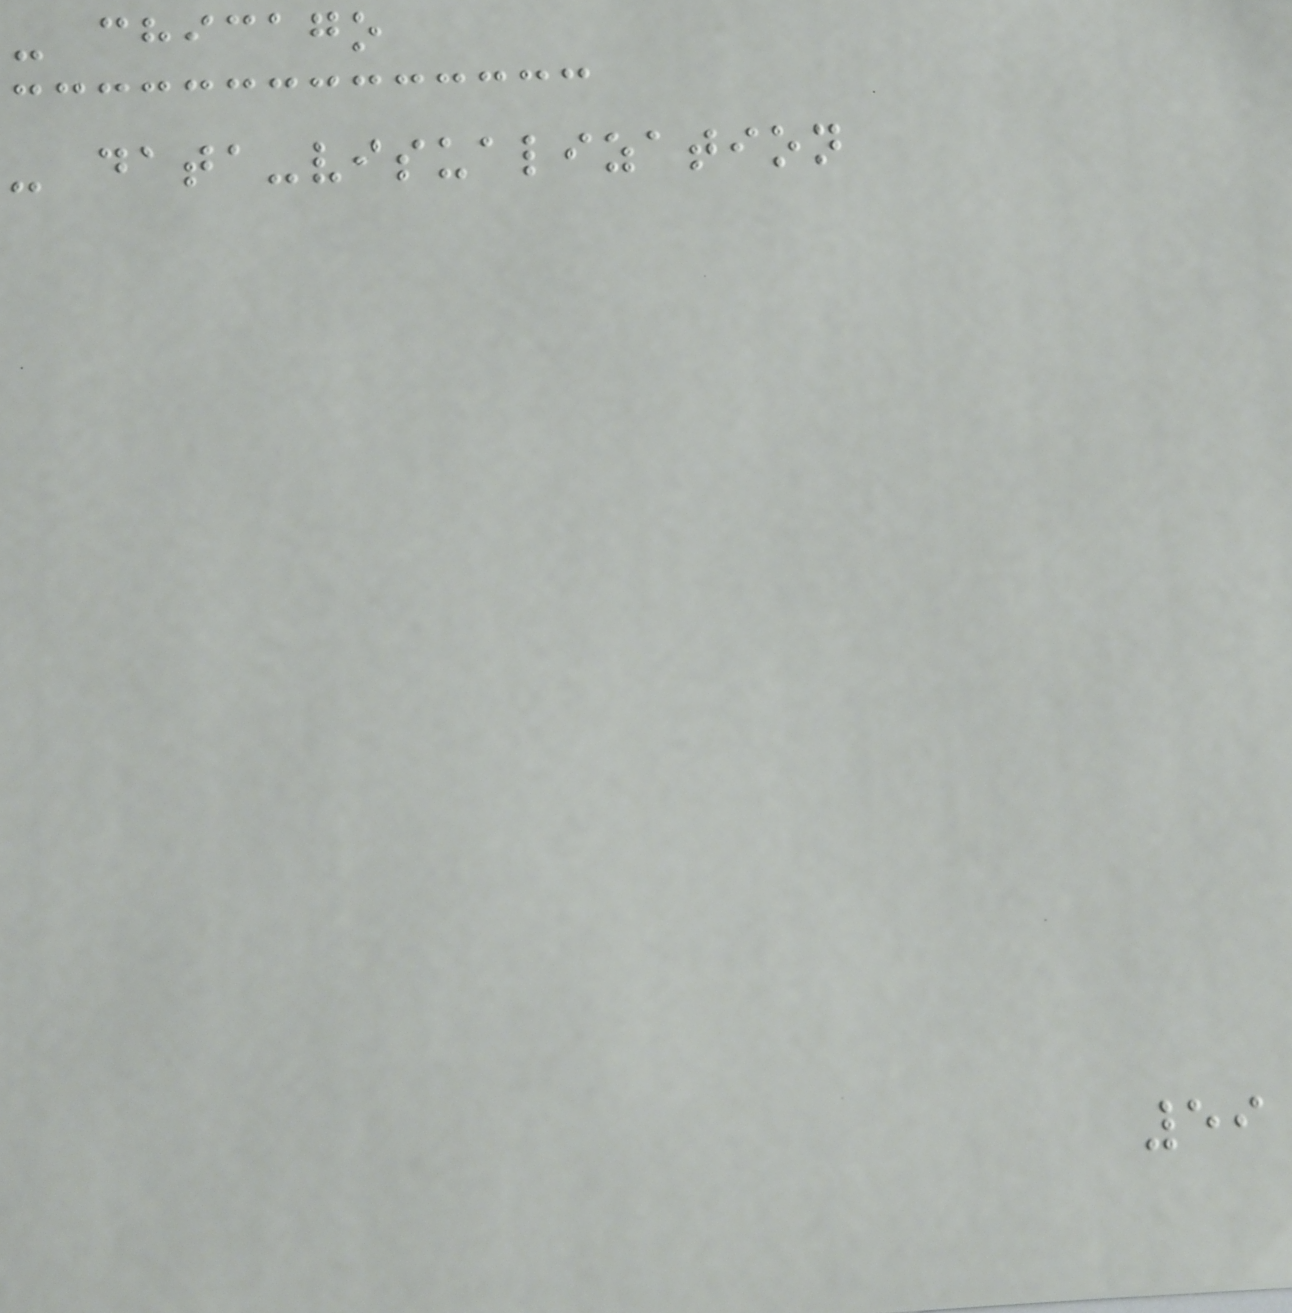- chicago
- data-visualization
59
